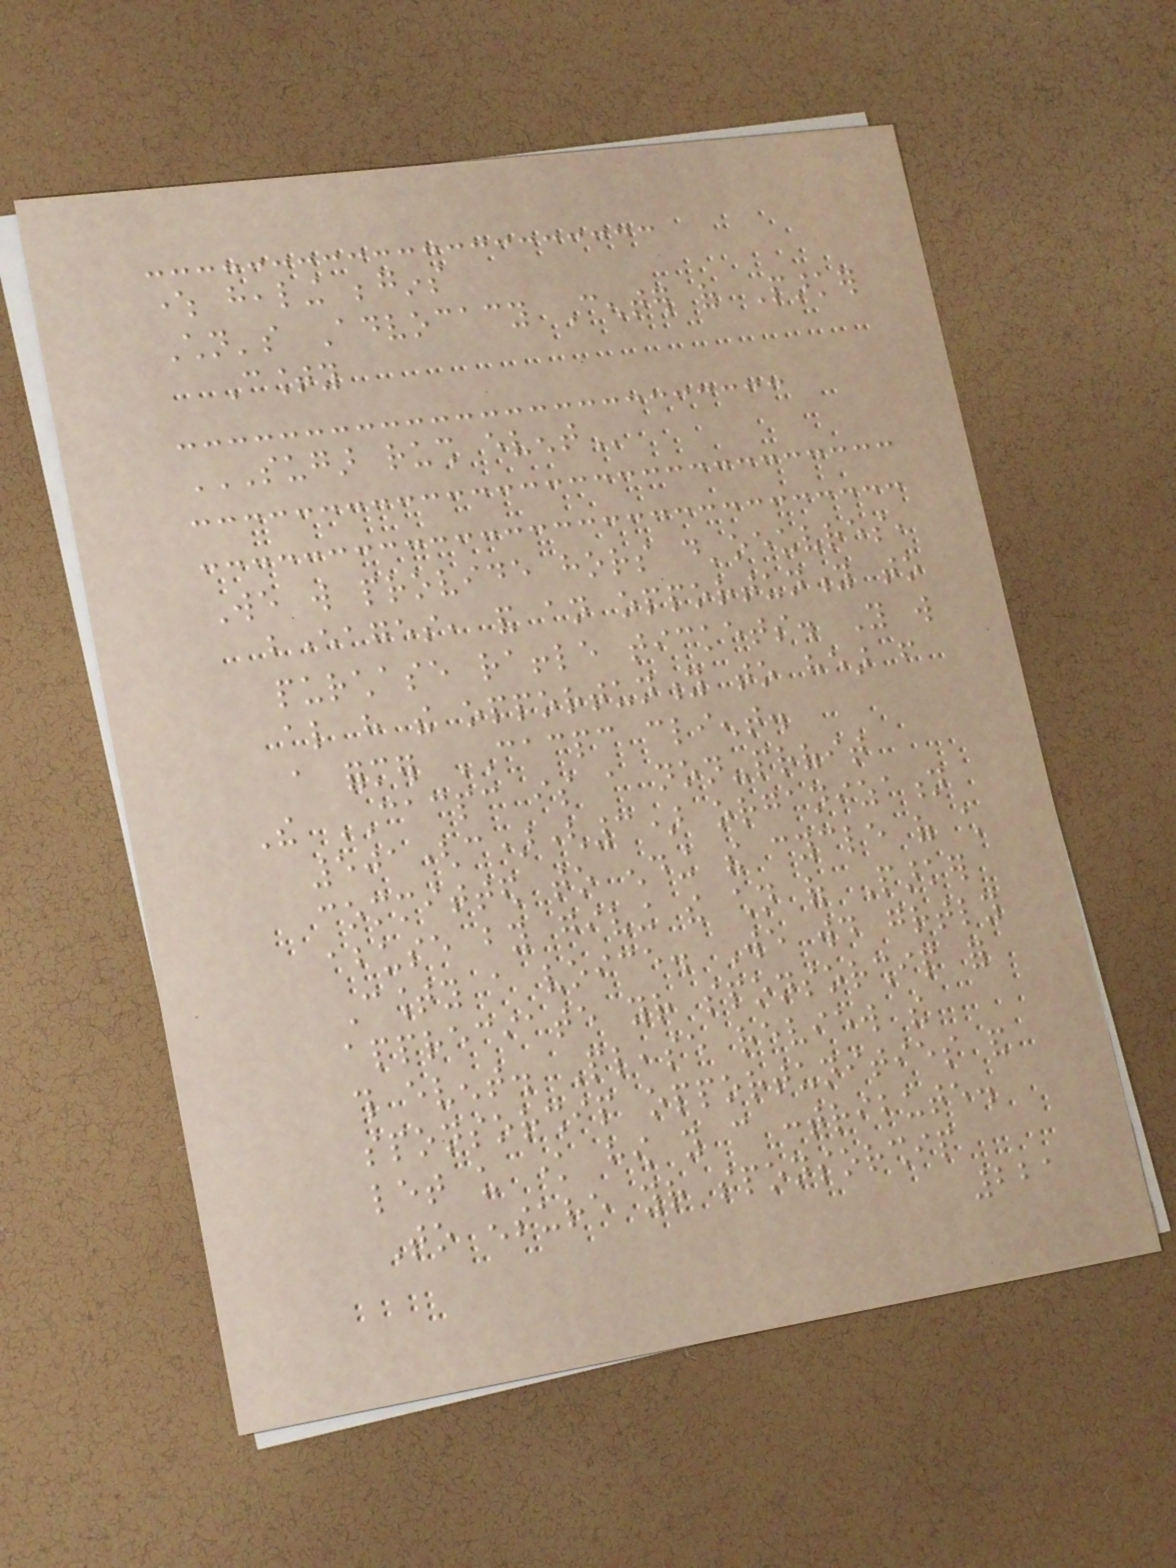where healing begins
Children's Advocacy Center of Parker
County
SUGAR RUSH EVENT
We will provide hors d'oeuvres,
beverages, and an opportunity to
purchase raffle tickets. You will
also have the opportunity to hear from
a former CACPC client.
The CACPC is a non-profit
501(c)(3) organization
committed to ending the cycle of child
abuse by giving the children of Parker
County a voice. We would greatly
appreciate your sponsorship for
this event. Please review the
sponsorship opportunities and
let us know how you can contribute.
To ensure your sponsorship
221
